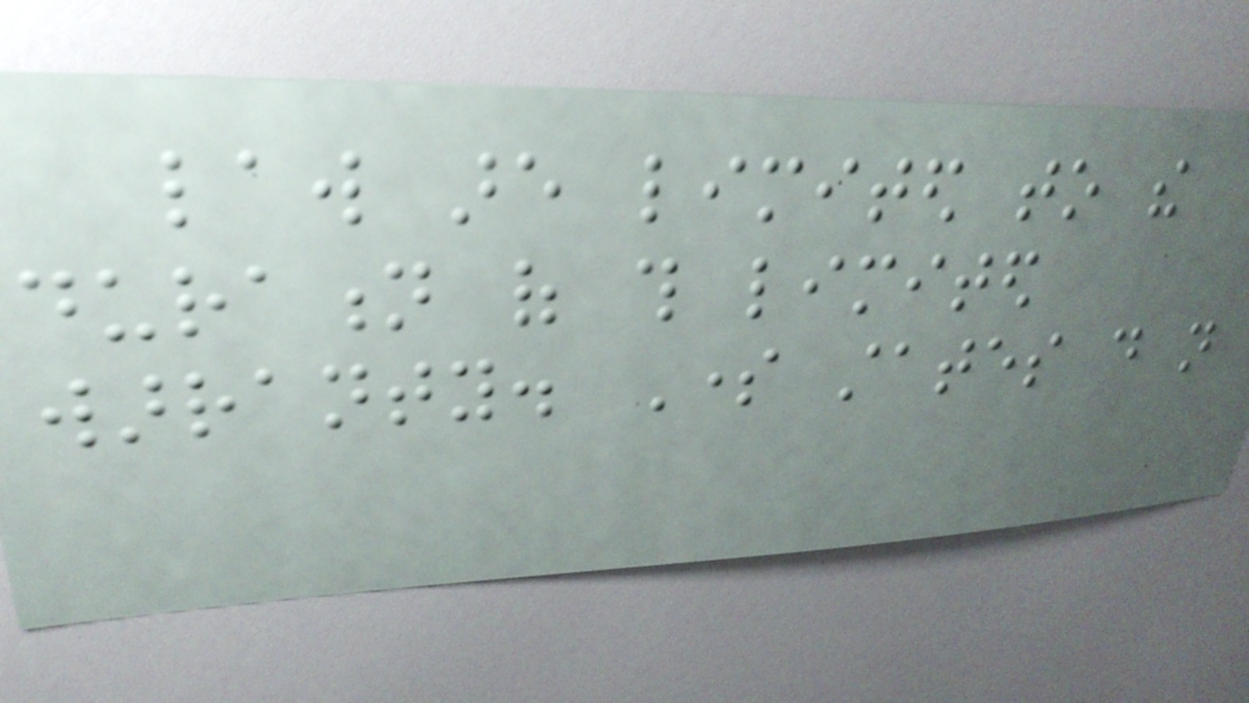law are limited to the
duration of this limited
warranty. Some states do not
